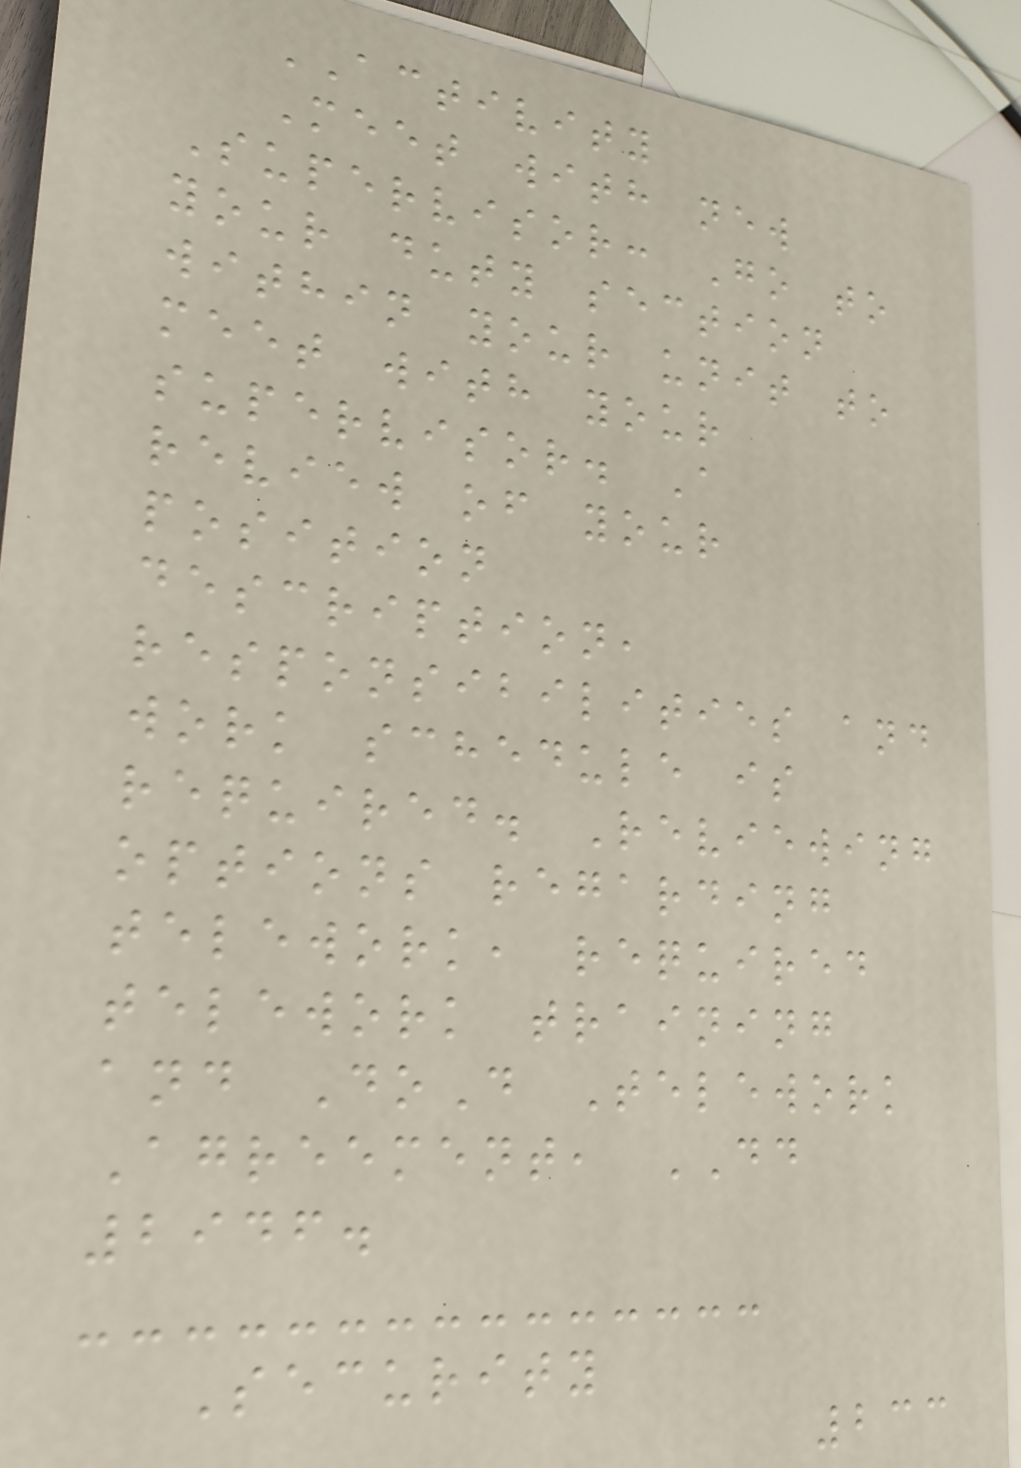ACTIVITY
Meet with new
Supervisor: Go to
your duty section
within your unit to
meet with your
supervisor. A
review of your
position
description,
responsibilities and
work schedule is
required. Reviewing
options regarding
telework, required
telework training
and DoD Telework
Agreement, DD
2946.
Security
233
